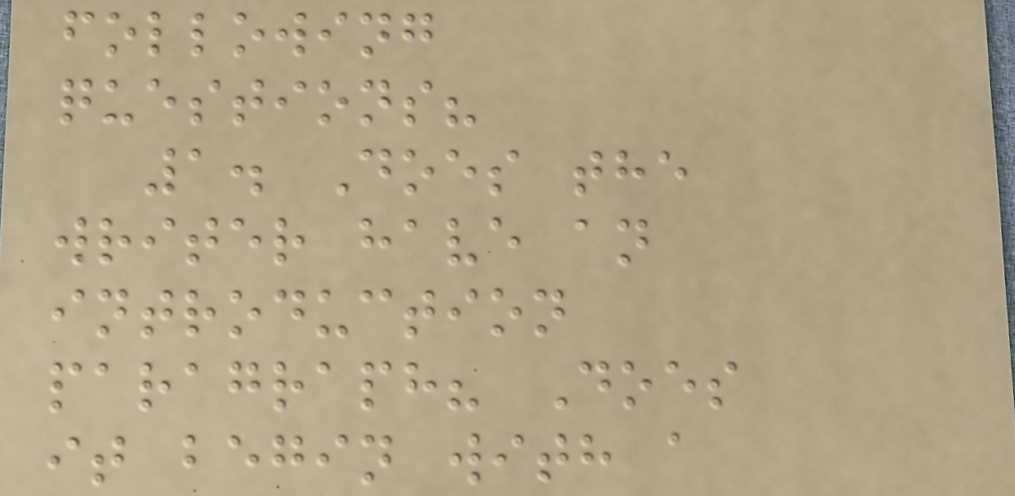following
questions?
1. Does the
writer have an
introduction
paragraph? Does
it begin with a
